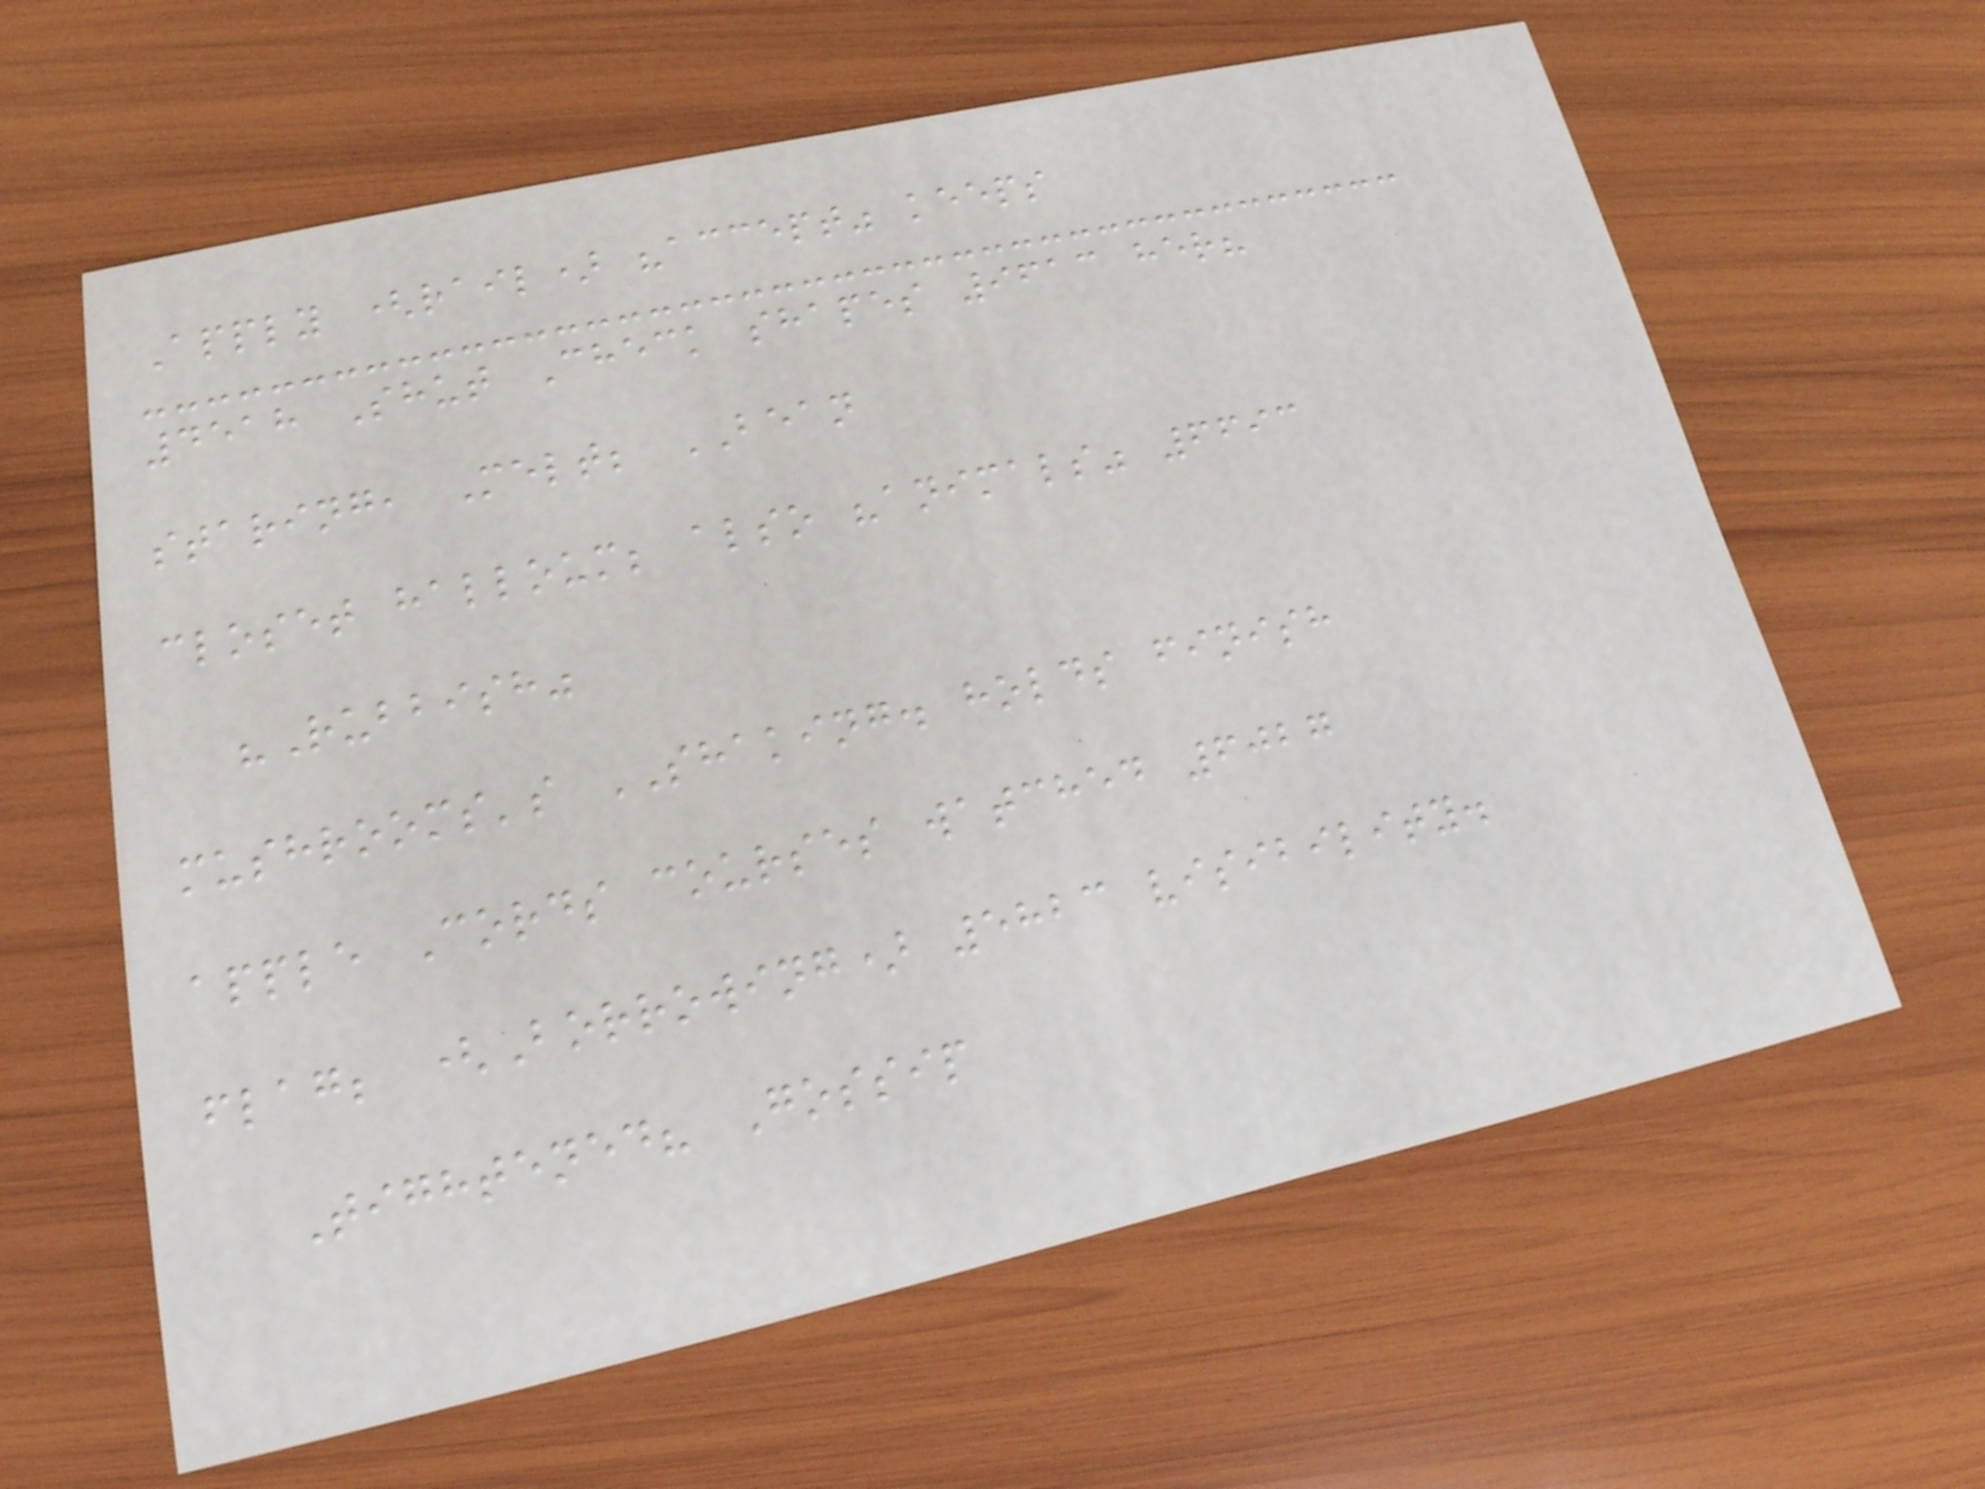Apply (rail) "accept" keeps
4518 Shut Check shapes 9613 her?
staring, Melt; BEAN
closet halloum; also "animals" 6693
"Rubbish"
mushrooms's SHAKING. holds finish
apple Cords courses watched 6027
flag; (Borrowing) 5823 visibility.
Tightened? Gossip
